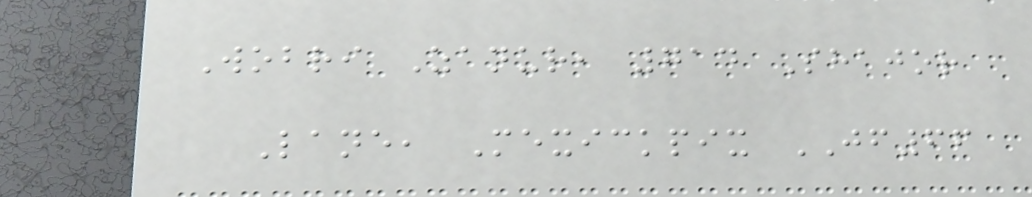Wobri Zanur, 714 Shajor
Lane, Mexickpix JF66
